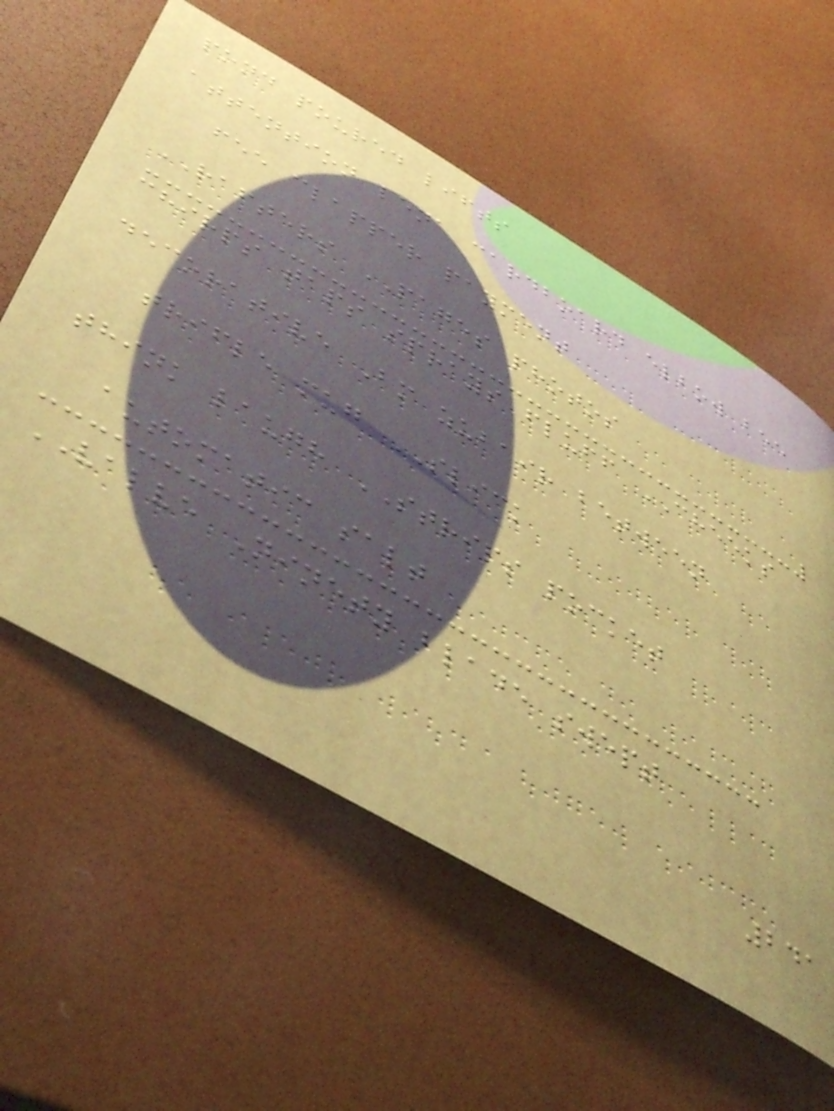pond poured lifts
attention lena cardboard elbow bee
fee clapper payment
RAFTERS PAGES photos
chirps taps sprays fluff CHEEKS
decorative Bm zubair between
trifle mug SLICK
think laugh STRIPS pocket
automatic salt
VALVE Ninety blade swept
241
